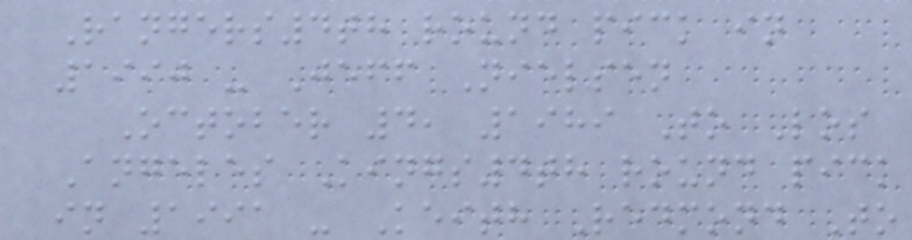Rangers4th round pick in
1990 - Jeff Nielsen
October 4, 1989 To Los
Angeles Kings4th round pick
in 1991 - Keith Redmond To
